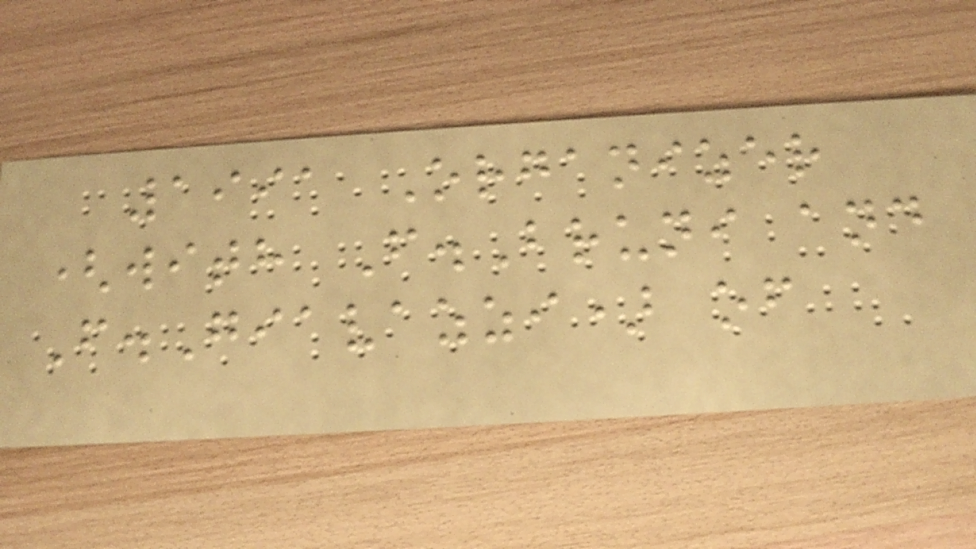1991 Organizer
(with F.Bruni and
F.Giavazzi) of
